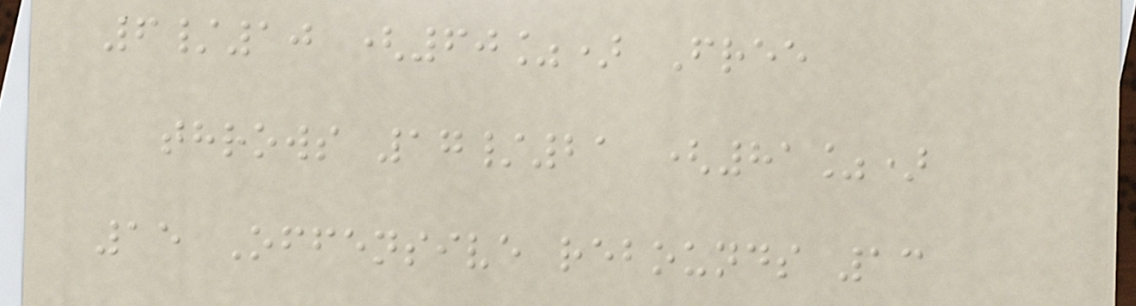6/10 (60%) Free
throws 17/21 (81%)
15 Offensive rebounds 13
